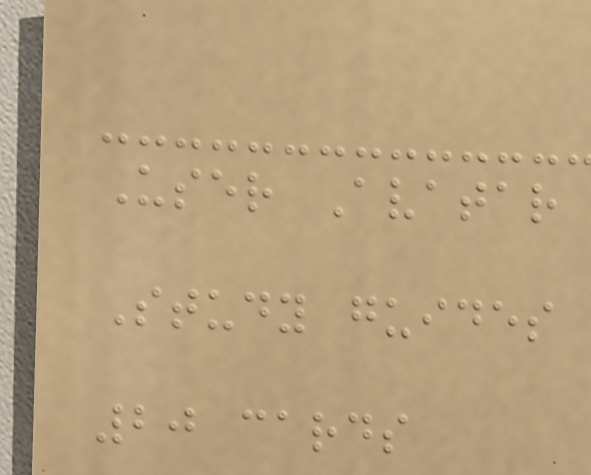User Avatar
Study guides
20 cards
